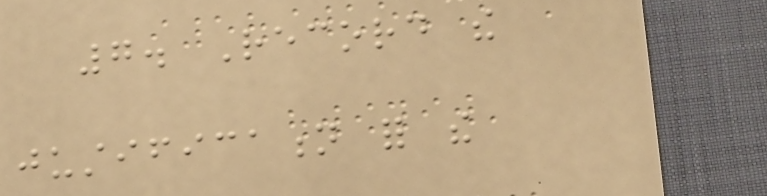7. Record the
justification for the
